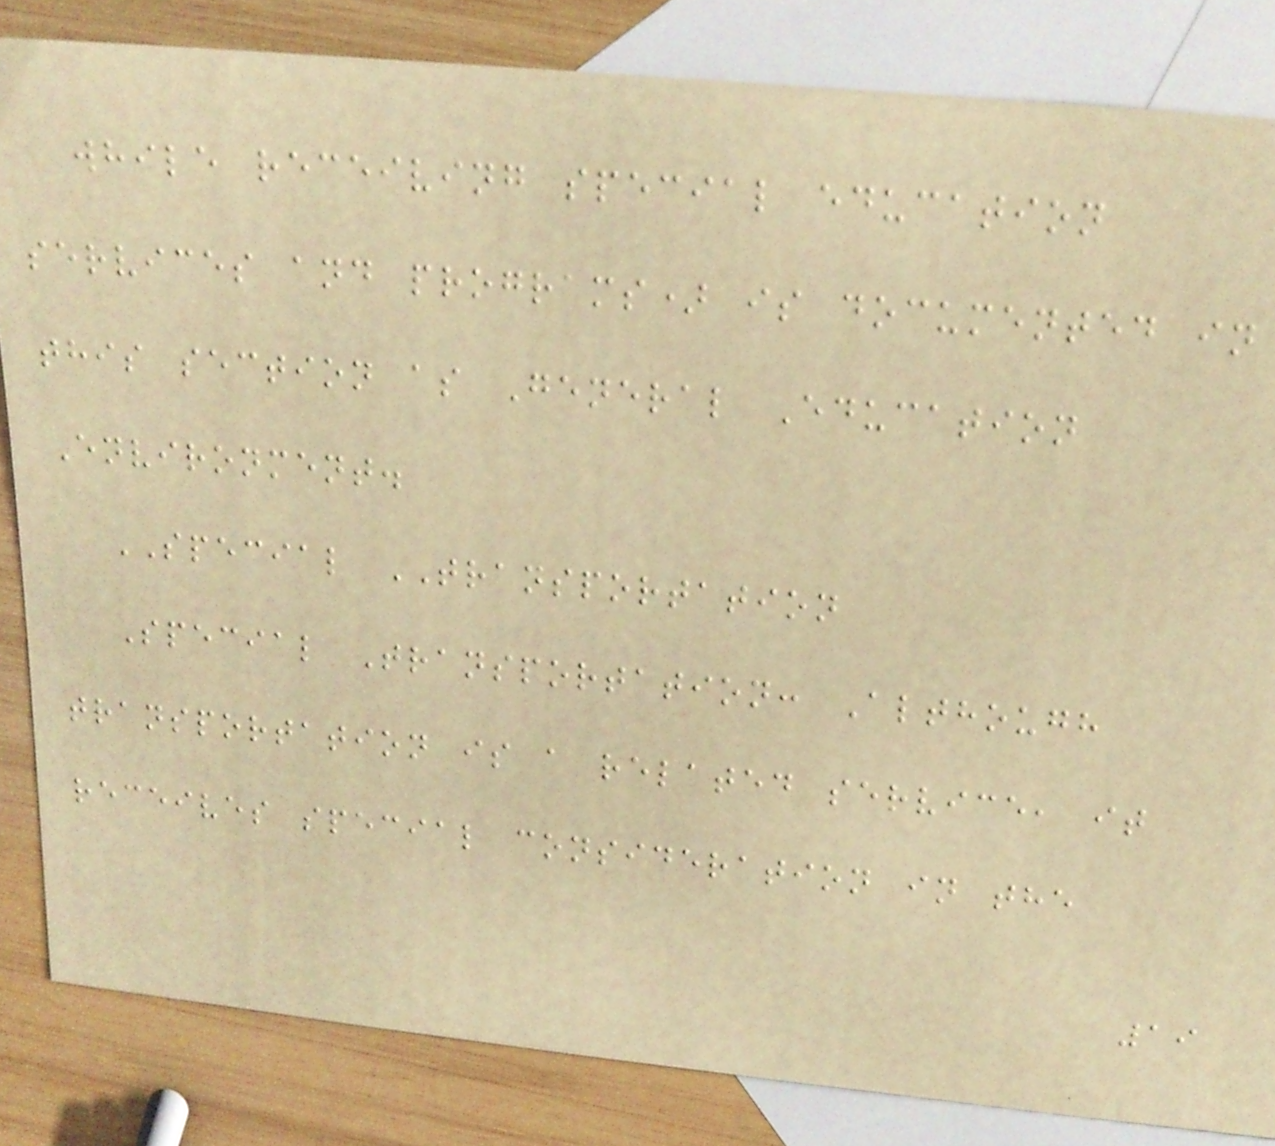while receiving special education
services and programs) is documented in
this section as General Education
Environment.
SPECIAL TRANSPORTATION
Special Transportation: Although
transportation is a related service, it
receives special consideration in the
19
